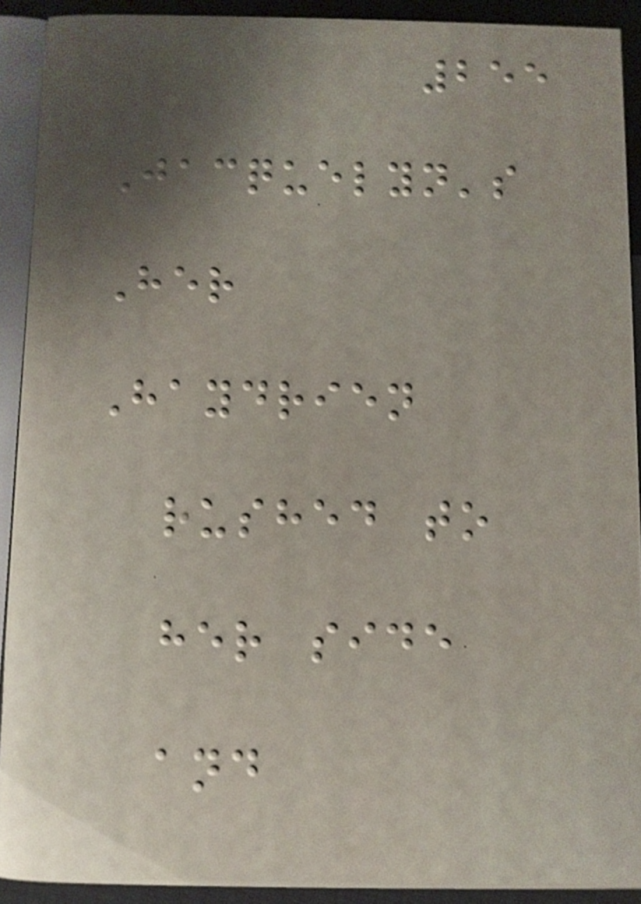255
Jacquelyn's
Her
Haydrien
rushed to
her side
and
